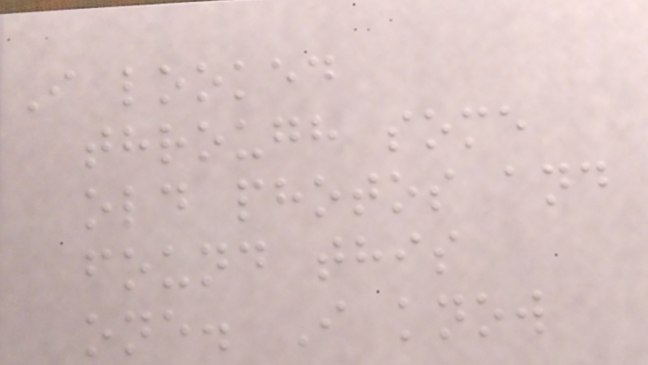I looked
through some
old photos and
found this
one. I know
